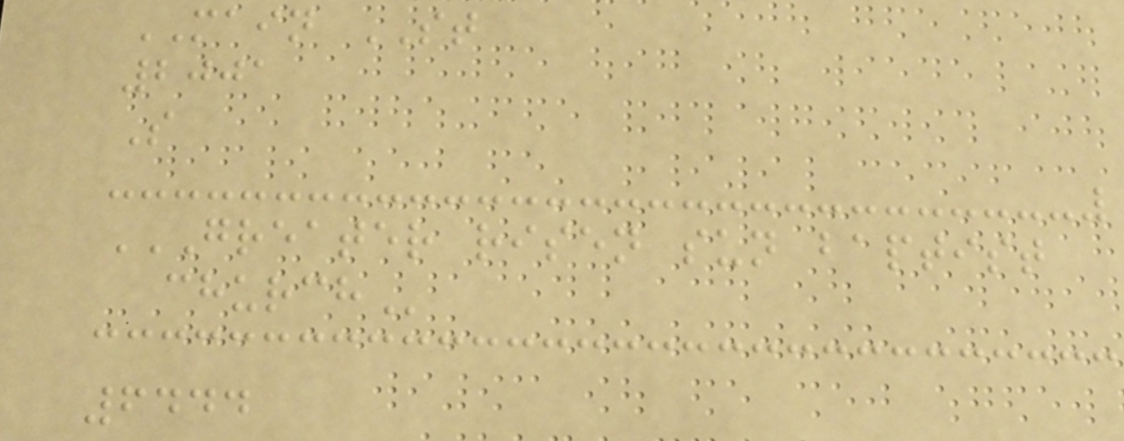MAIN ST
2001
S
GREATER RISEN SUN BAPTIST
CHURCH
6444
